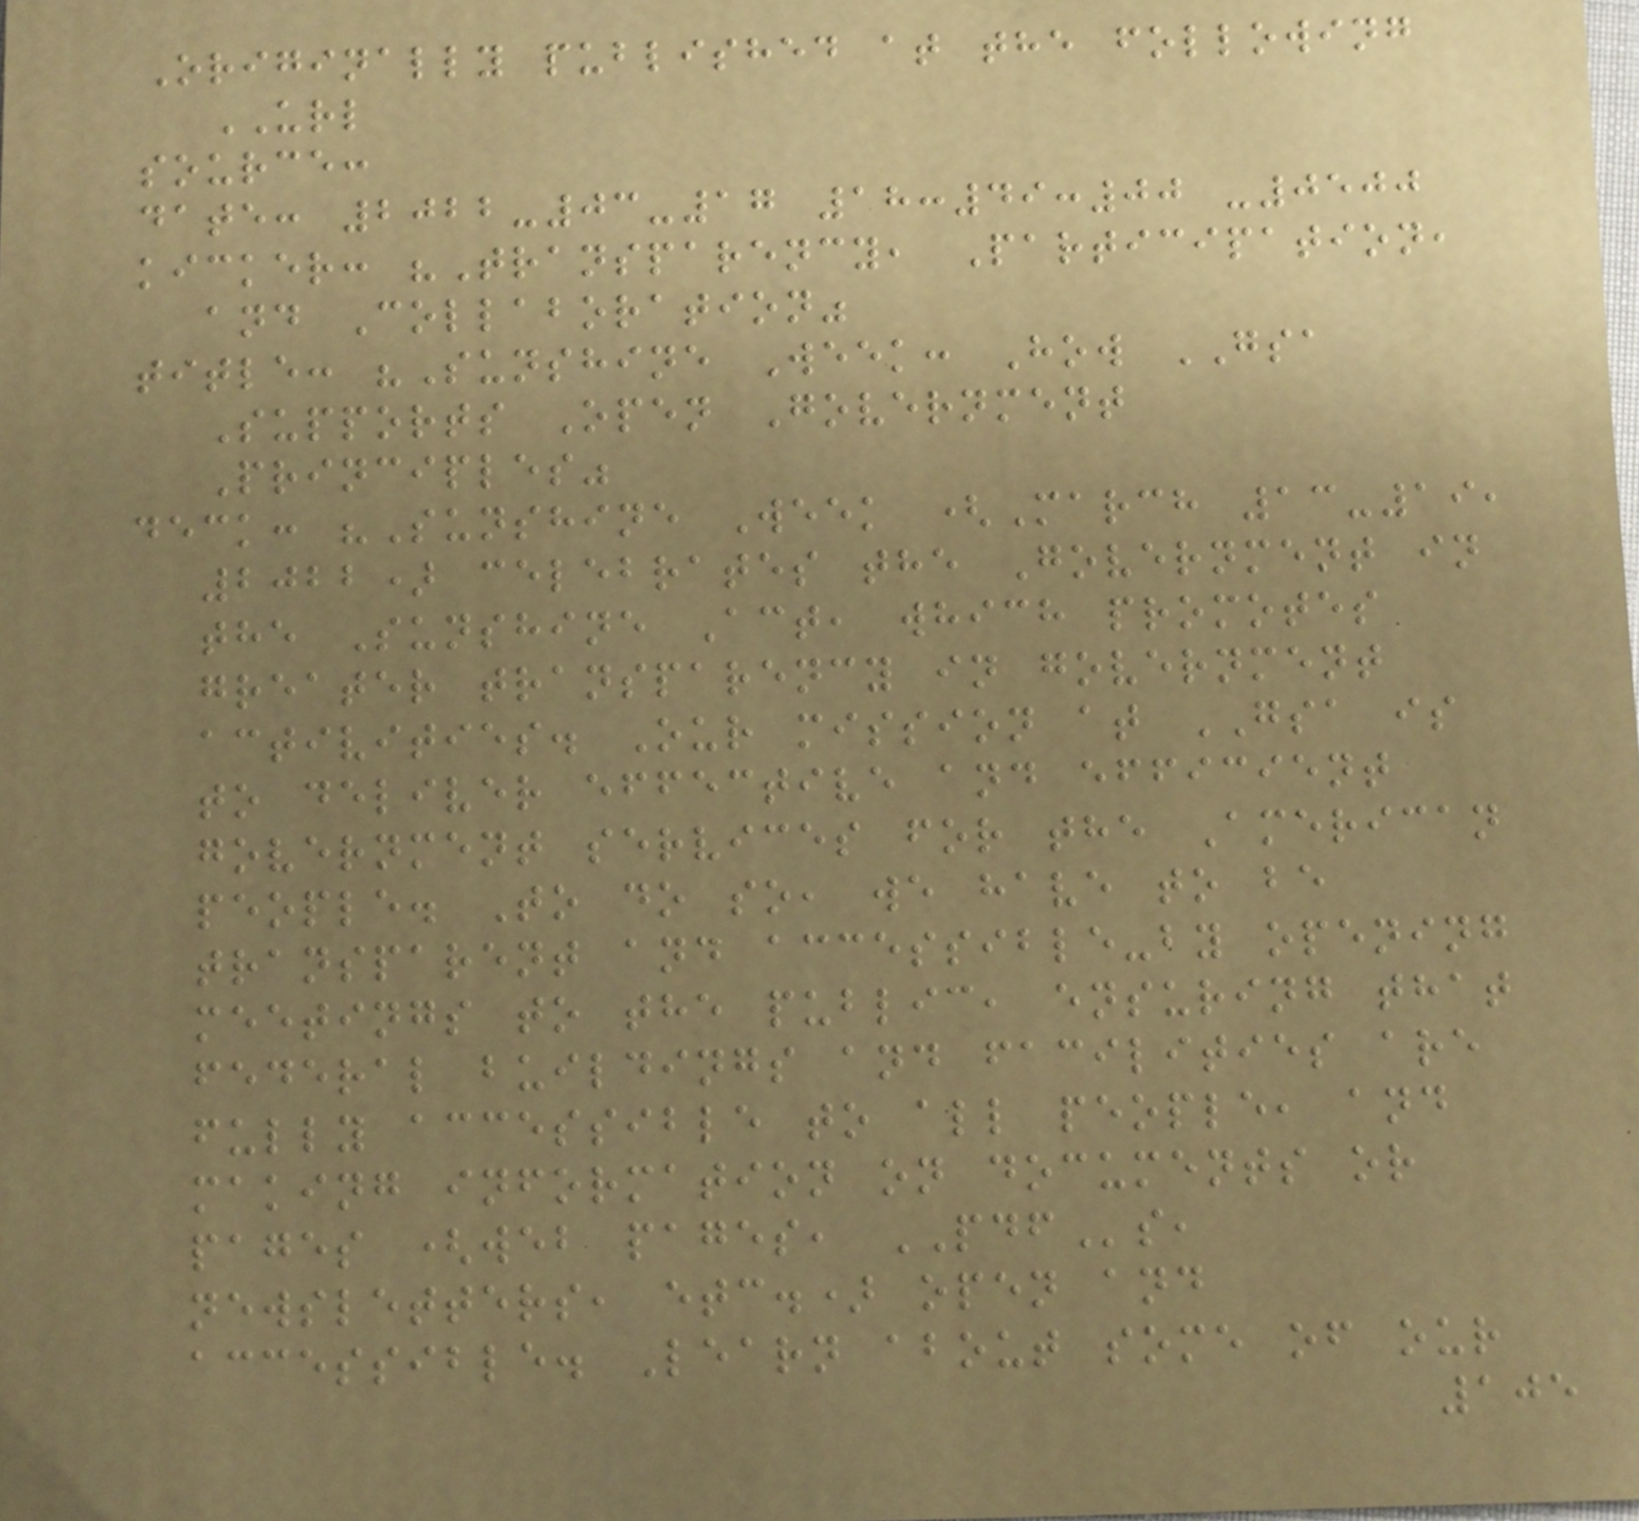Originally published at the following
URL
source:
date: 2022-03-17 18:49:00 -0500
kicker: "Transparency, Participation,
and Collaboration"
title: "Sunshine Week: How GSA
Supports Open Government
Principles"
deck: "Sunshine Week (March 13-19,
2022) celebrates the Government in
the Sunshine Act, which promotes
greater transparency in government
activities. Our mission at GSA is
to deliver effective and efficient
government services for the American
people. To do so, we have to be
transparent and accessible-by opening
meetings to the public, ensuring that
federal buildings and facilities are
fully accessible to all people, and
making information on documents or
pages (web pages, PDFs,
newsletters, etc.) open and
accessible. Learn about some of our
105
